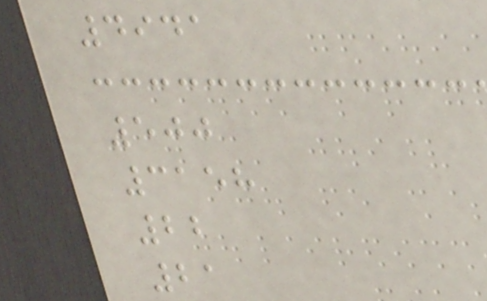4941
500
3158
22
21
